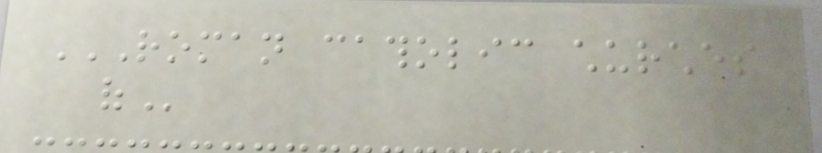ROMAN CATHOLIC CHURCHES
OF
